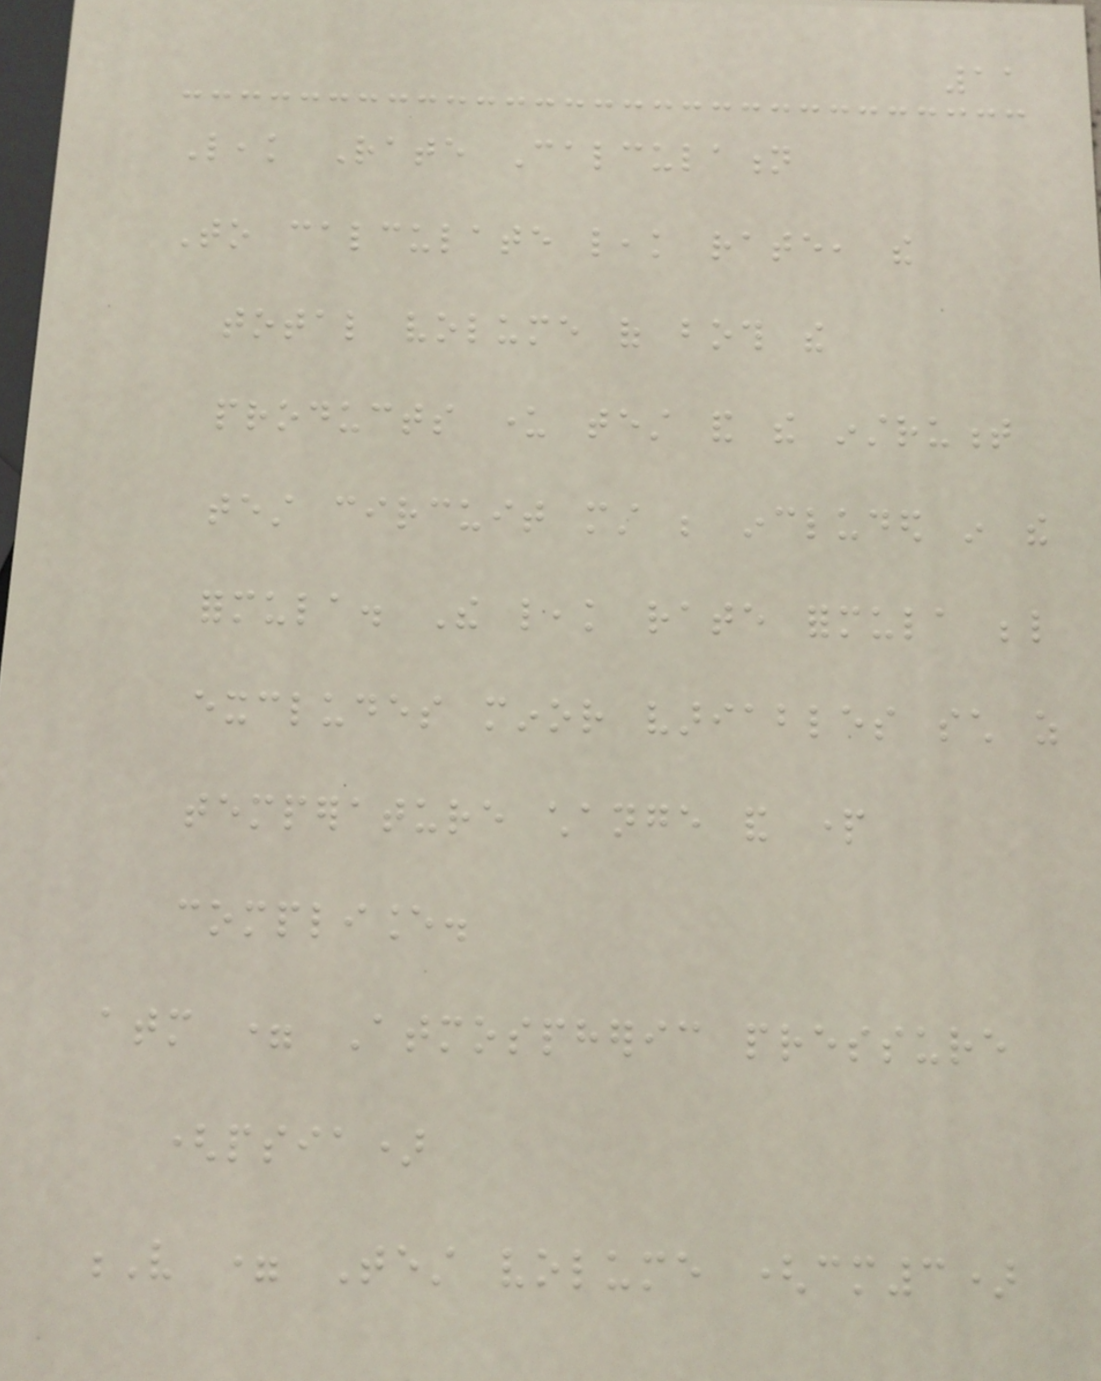11
Leak Rate Calculation
To calculate leak rate, the
total volume of both the
products under test and the instrument
test circuit must be included in the
formula. The leak rate formula below
excludes minor variables such as
temperature change and part
compliance.
atm = Atmospheric pressure
(psia)
V = Test volume (cm3)
